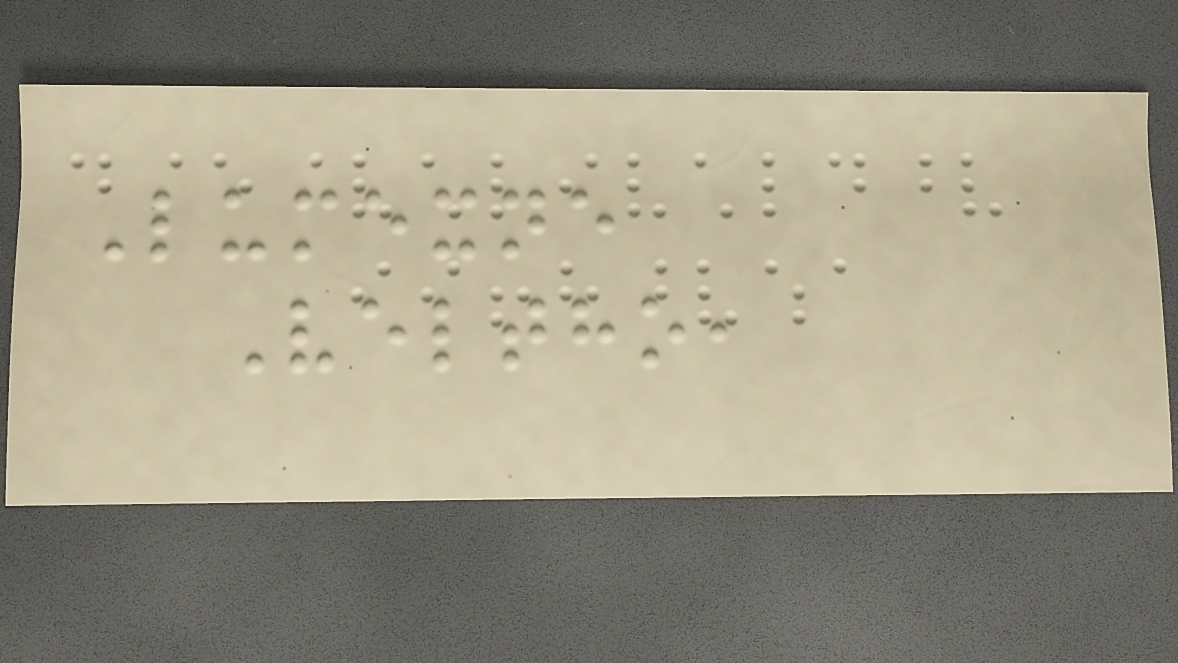Lumexne
Veltho,
